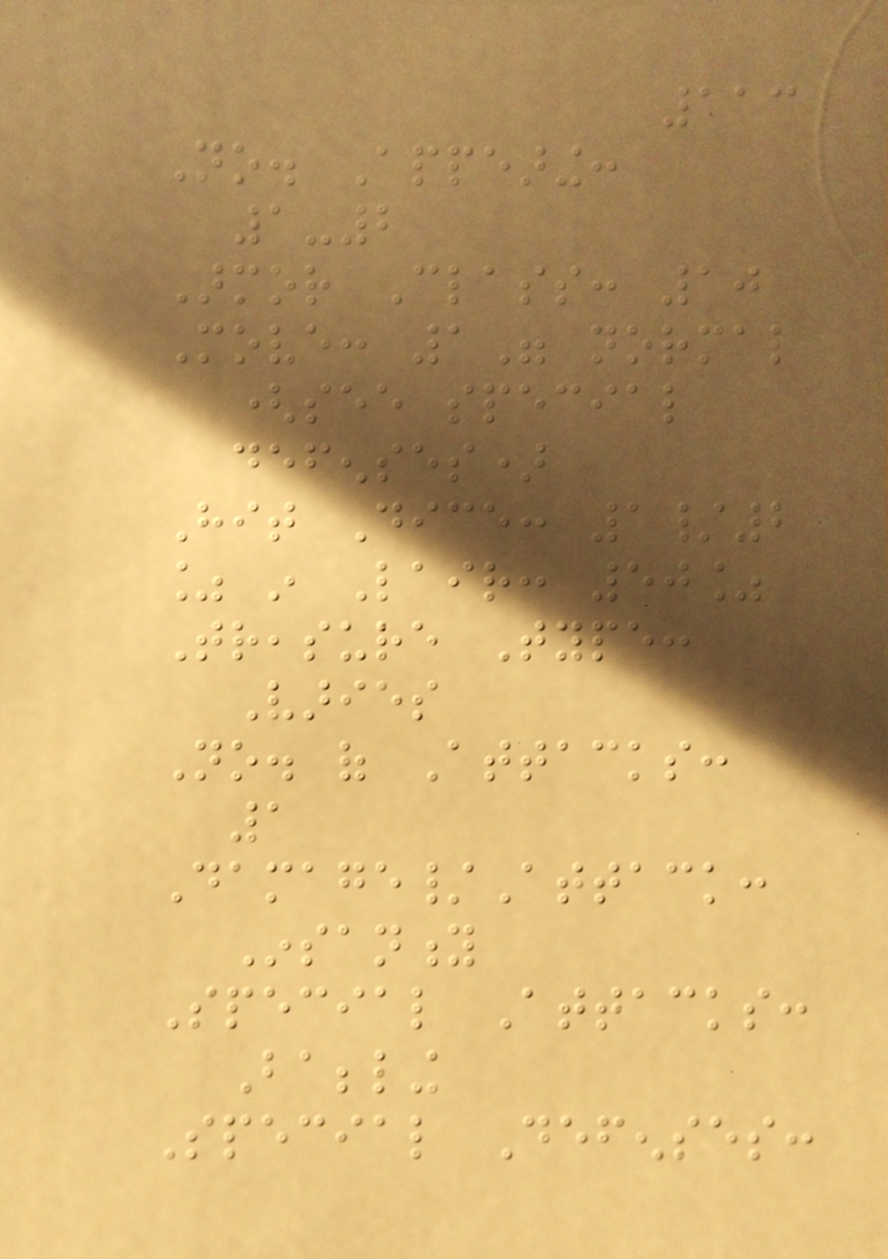113
No. Appearing:
1-2
Armor Class: 10
Move: 1" normal
(see special
defenses)
Hit Dice: 1/2
% in Lair: 50%
Treasure Type:
Varies
No. of Attacks:
1
Damage/Attack:
Insanity
Special Attacks:
Babbling
Special Defenses:
